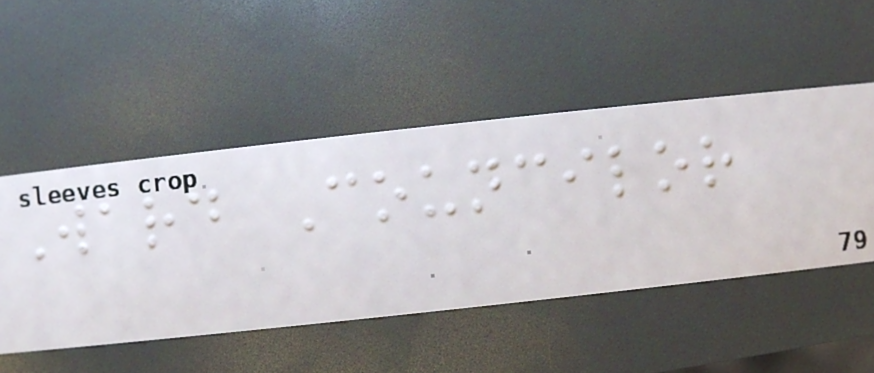Ward Councilor
